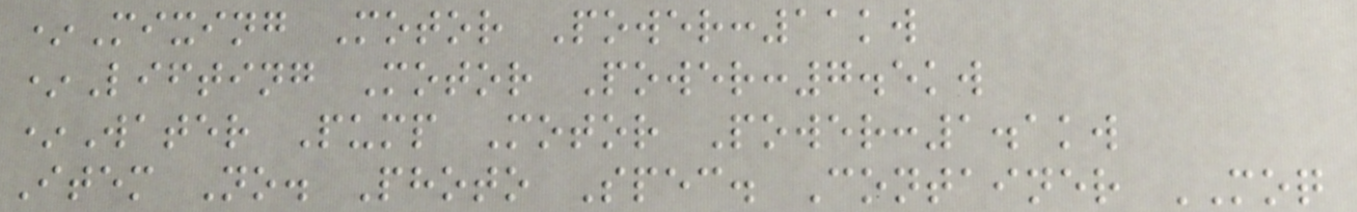*Mixing Motor Power:11kw
*Lifting Motor Power:7.5kw
*Water Pump Motor Power:1.1kw
Item No. Photo Spec. Container MOQ
